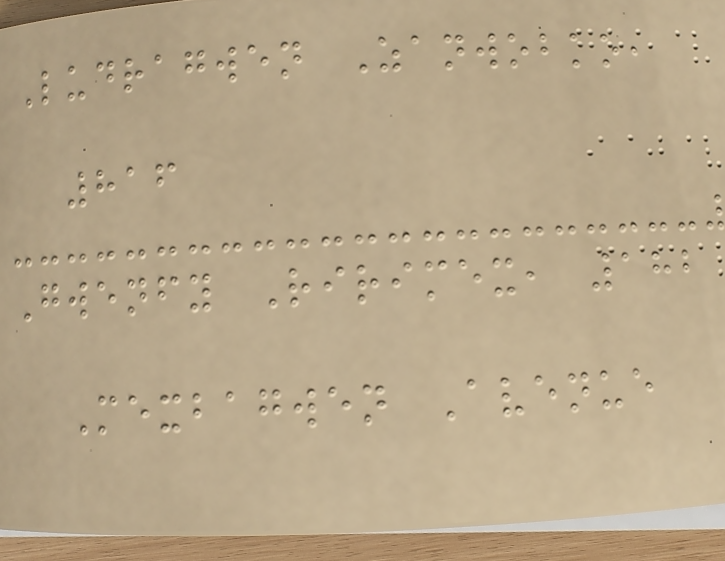Ludragwen Zanwobko,
816
Gwenfy Ririmex, 182
Mexbagwen Avenue
